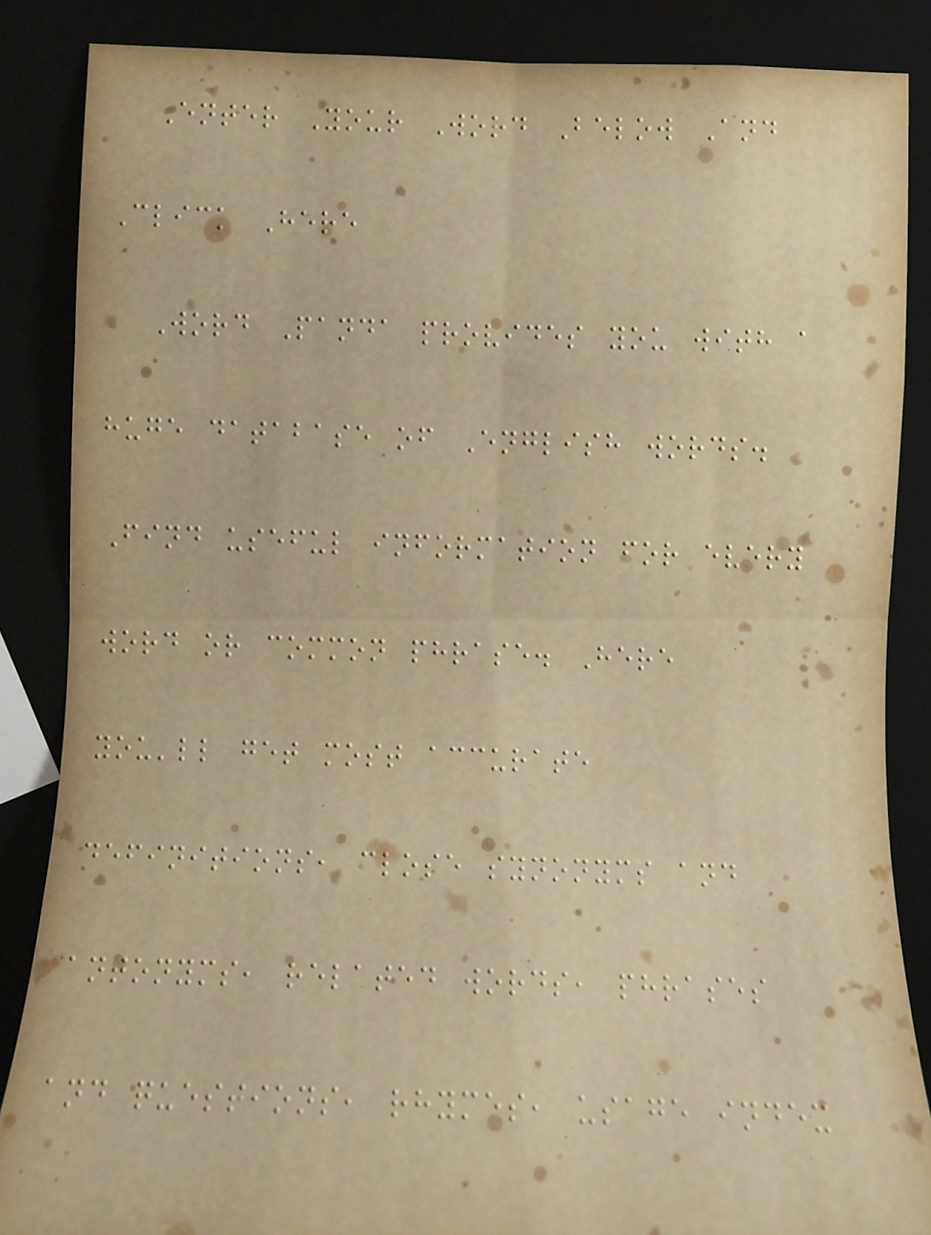Enter Your Word Below And
Click Here
Word Panda provides you with a
huge database of English words.
Find useful information for every
word or common phrase. Here
you'll get most accurate
definitions, close synonyms and
antonyms, related words, phrases
and questions, rhymes, usage index
